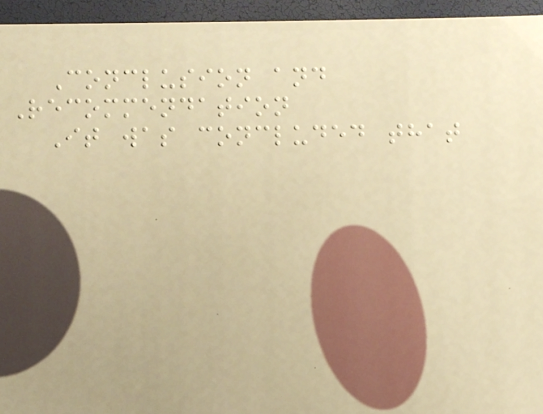Conclusion and
Recommendation
It was concluded that
